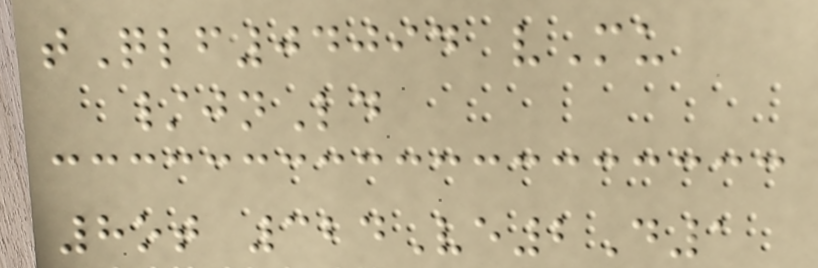tQlf04094 vMu
/jnLd
8ot 324Ve2D1
